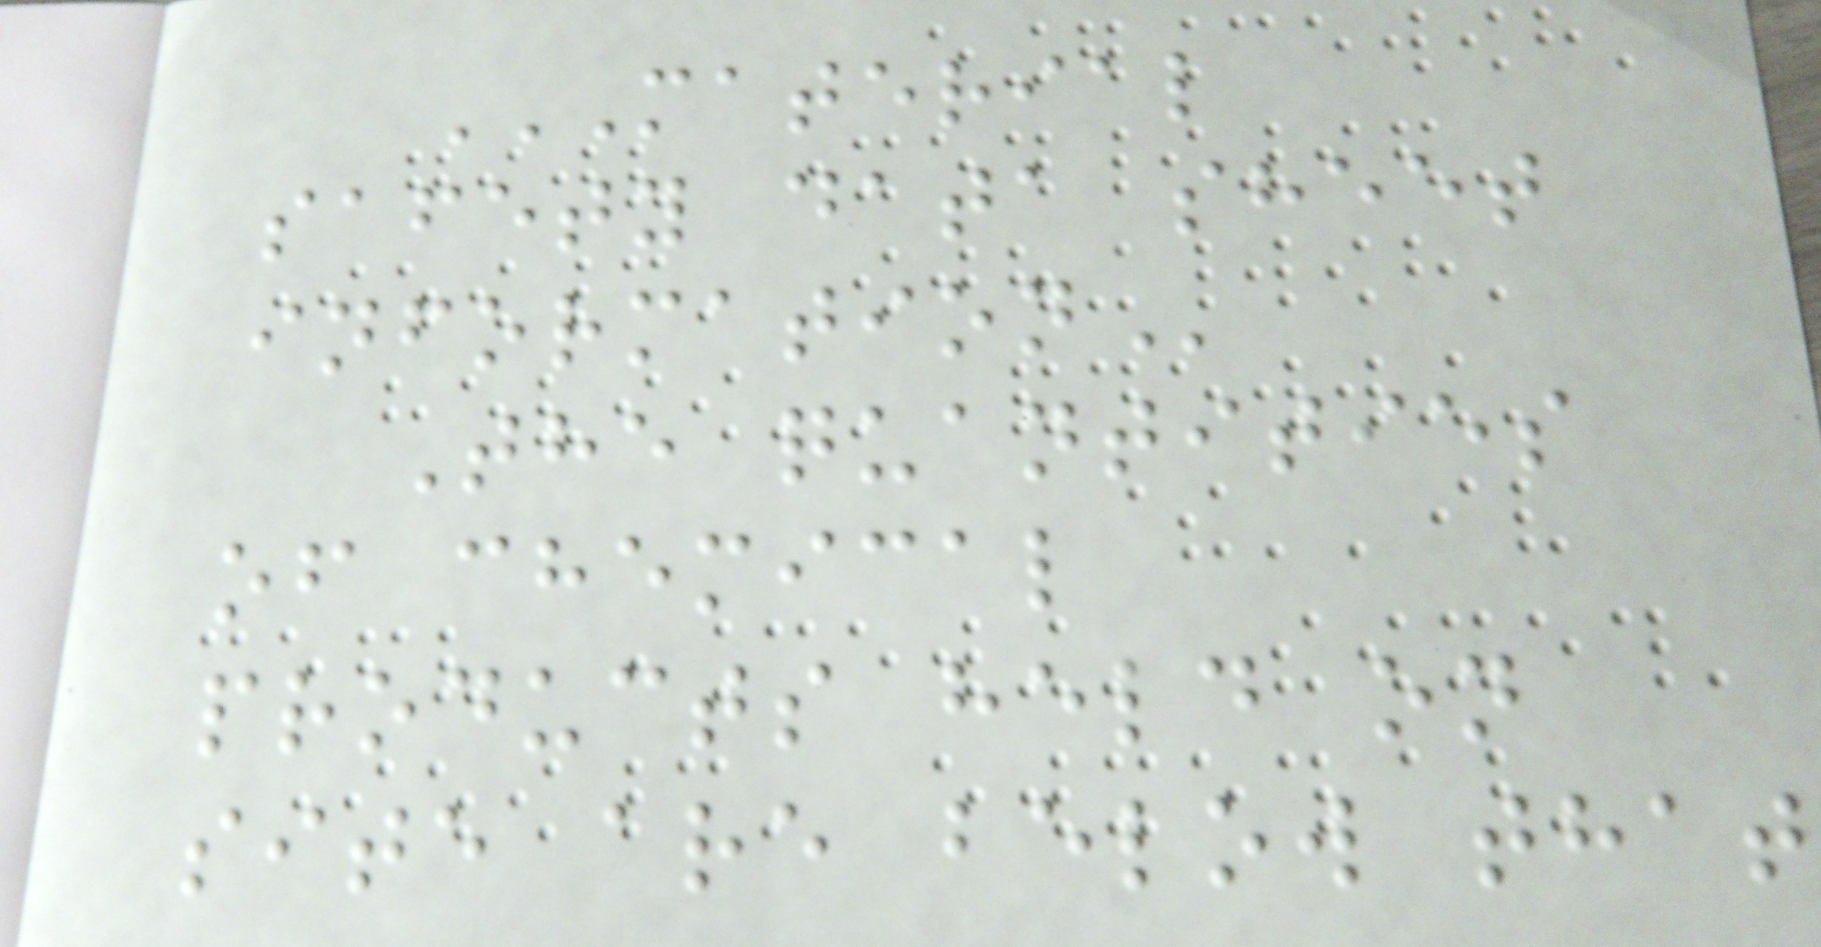MATERIAL
SAFETY DATA SHEET
INFORMATION
The quantities
of chemical
products held on
site are below that
